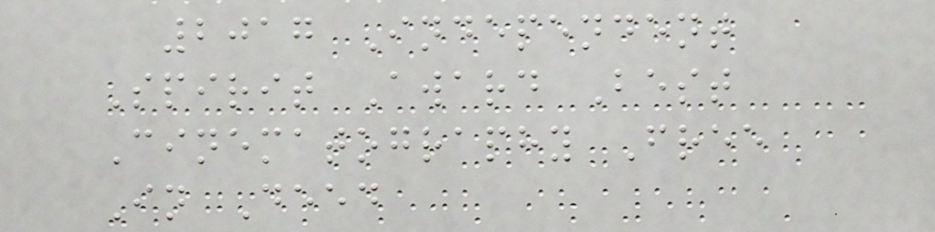2017 Independent
Spirit Award Best
Cinematography Free
In Deed
